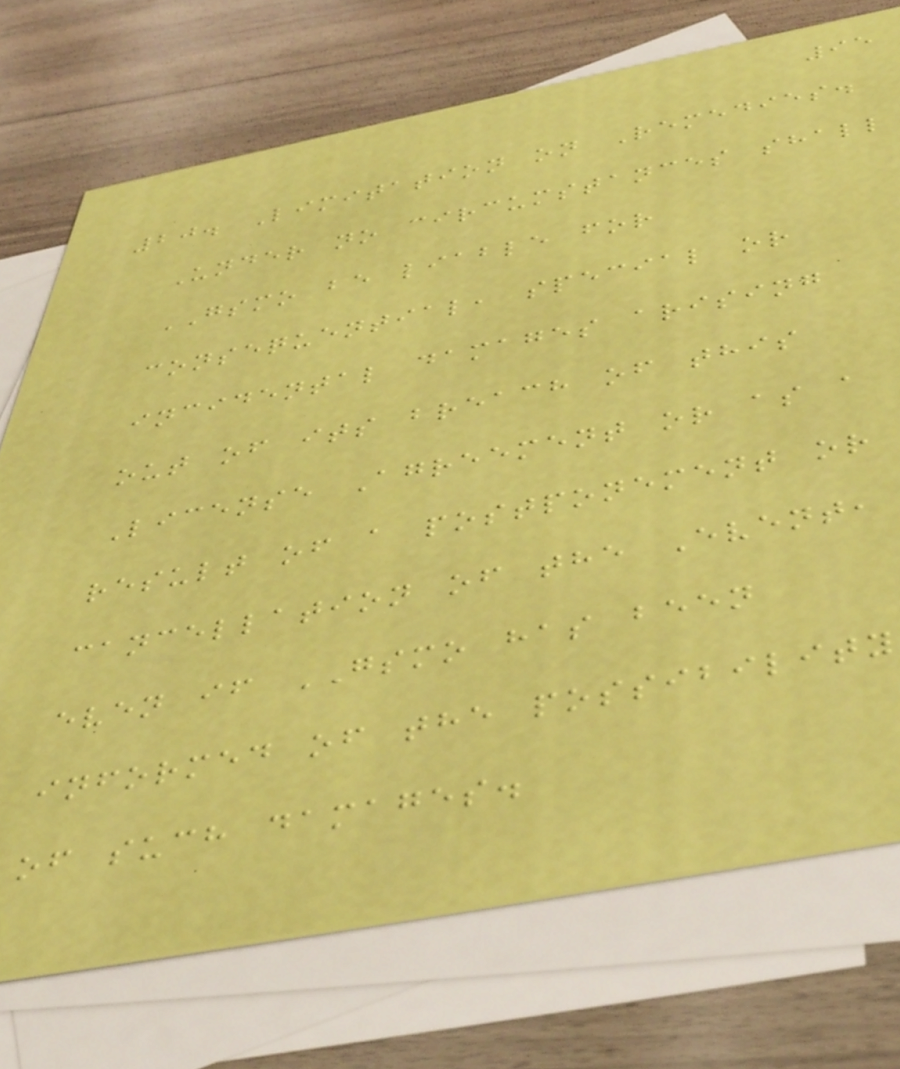95
20. Limitation on Remedies.
Under no circumstances shall
GSMO be liable for
consequential, special or
incidental damages arising
out of its breach of this
License Agreement or as a
result of a postponement or
cancellation of the Event,
even if GSMO has been
informed of the possibility
of such damages.
